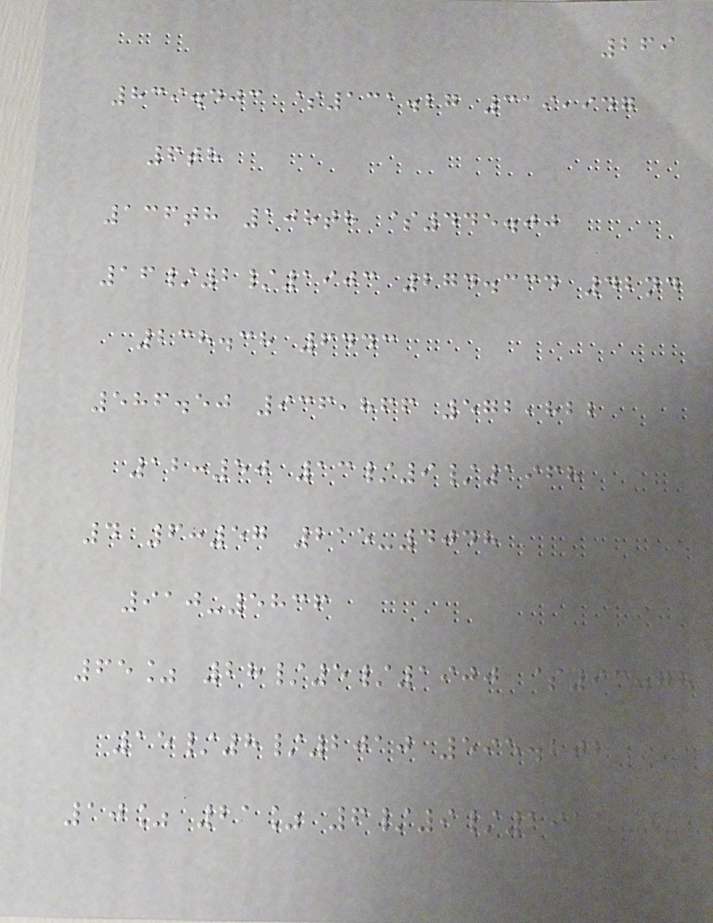269
839.403 $131.27 319,947
6th
136th 108th $445.00
16/2/1903 274.334 42nd
238.38 6443
586.50 936,866 572,822
12:50 13/9/1968
4 6:57 215-4048
910-5836
65% 28/5/1900 $93.78
15/8/2010 595.202
10% 21% 6/9/1911
